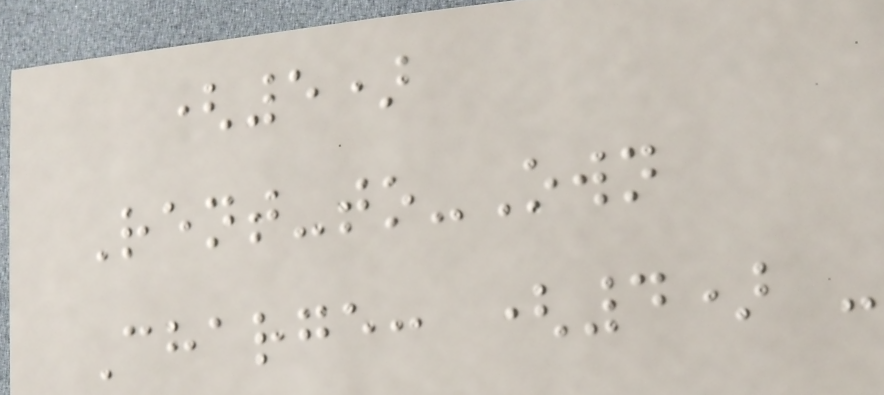(5)
Rent-to-Own
Charge: (4) -
